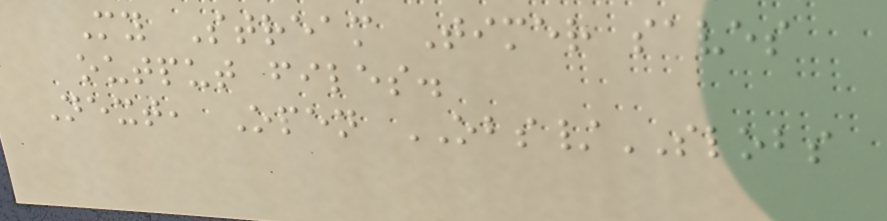My Stream Timer saves
output files.
Next, Open OBS/SLOBS
